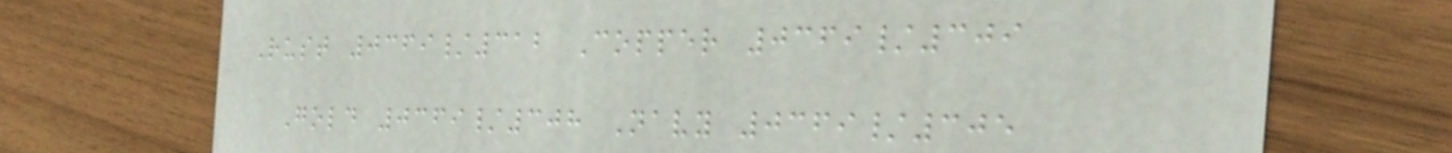Rust 0369/312 Copper 0369/309
Gold 0369/308 Navy 0369/305
